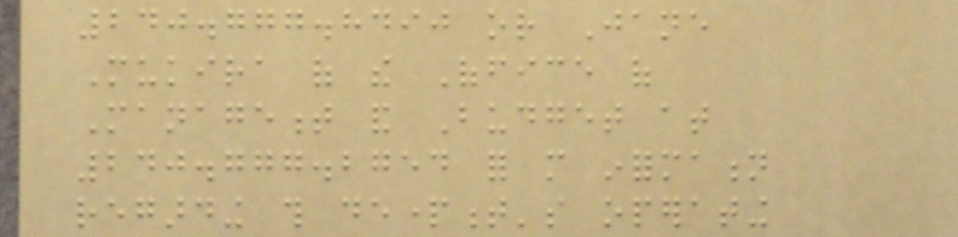240.777.8490 or Jane
Mukira of the Office of
Management and Budget at
240.777.2754 for more information
regarding this department's operating
